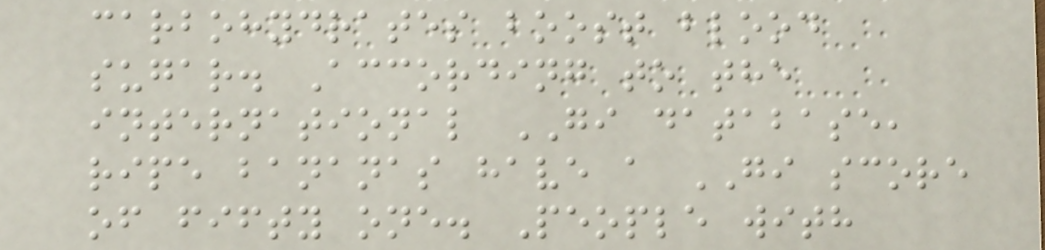carbohydrates boost blood
sugar. According to the
international GI database,
ripe bananas have a GI score
of fifty one. People with
